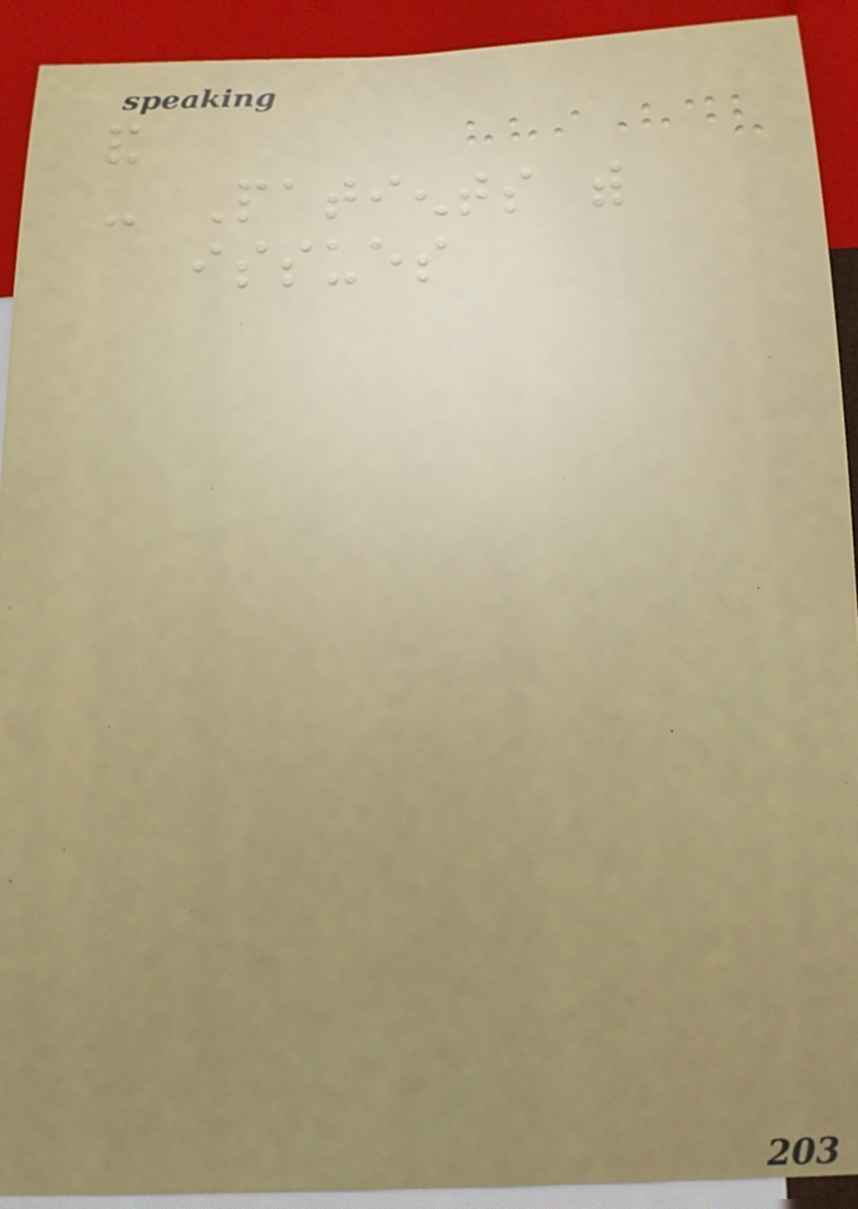and
- Patients with
issues
